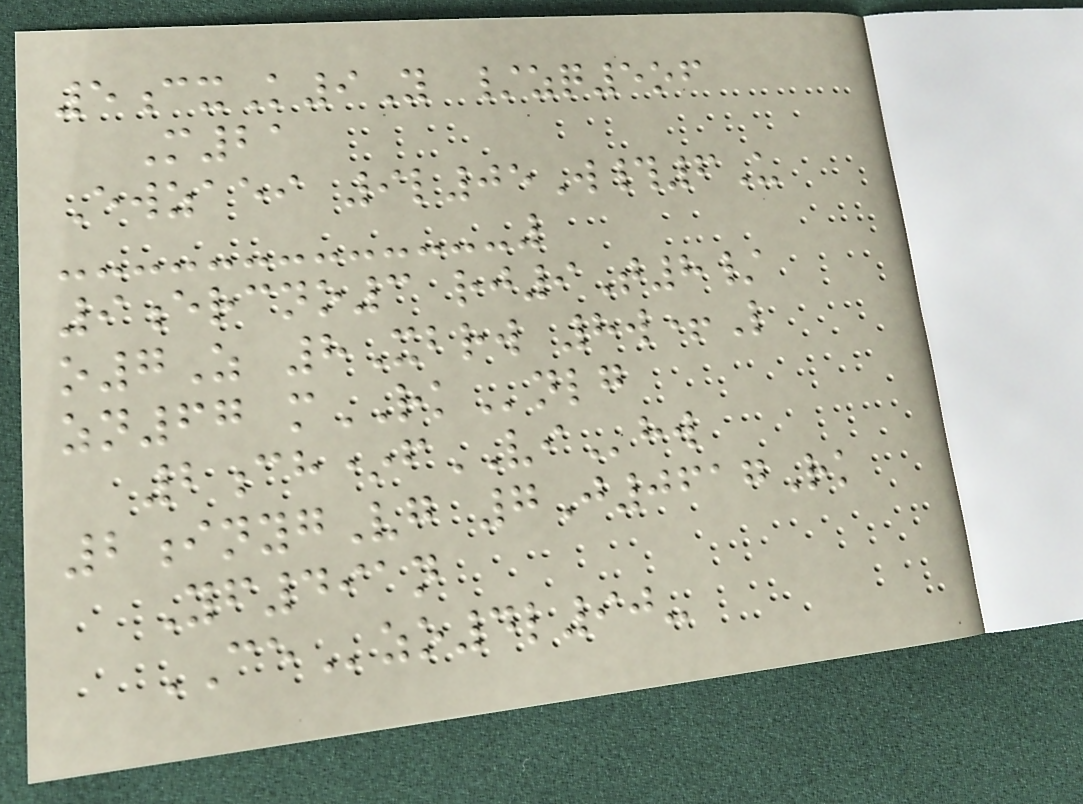5cxK9Y /zq5of
M21
Ewzaei 9l05W#6U
9ercno3 rj9T8/
o7Z 8Xbrw 8w+L
zn67 mRKnlg
2ch*fVIhw
2inygVg 7J0617Rk
Yf491n
CEzo4l90-
